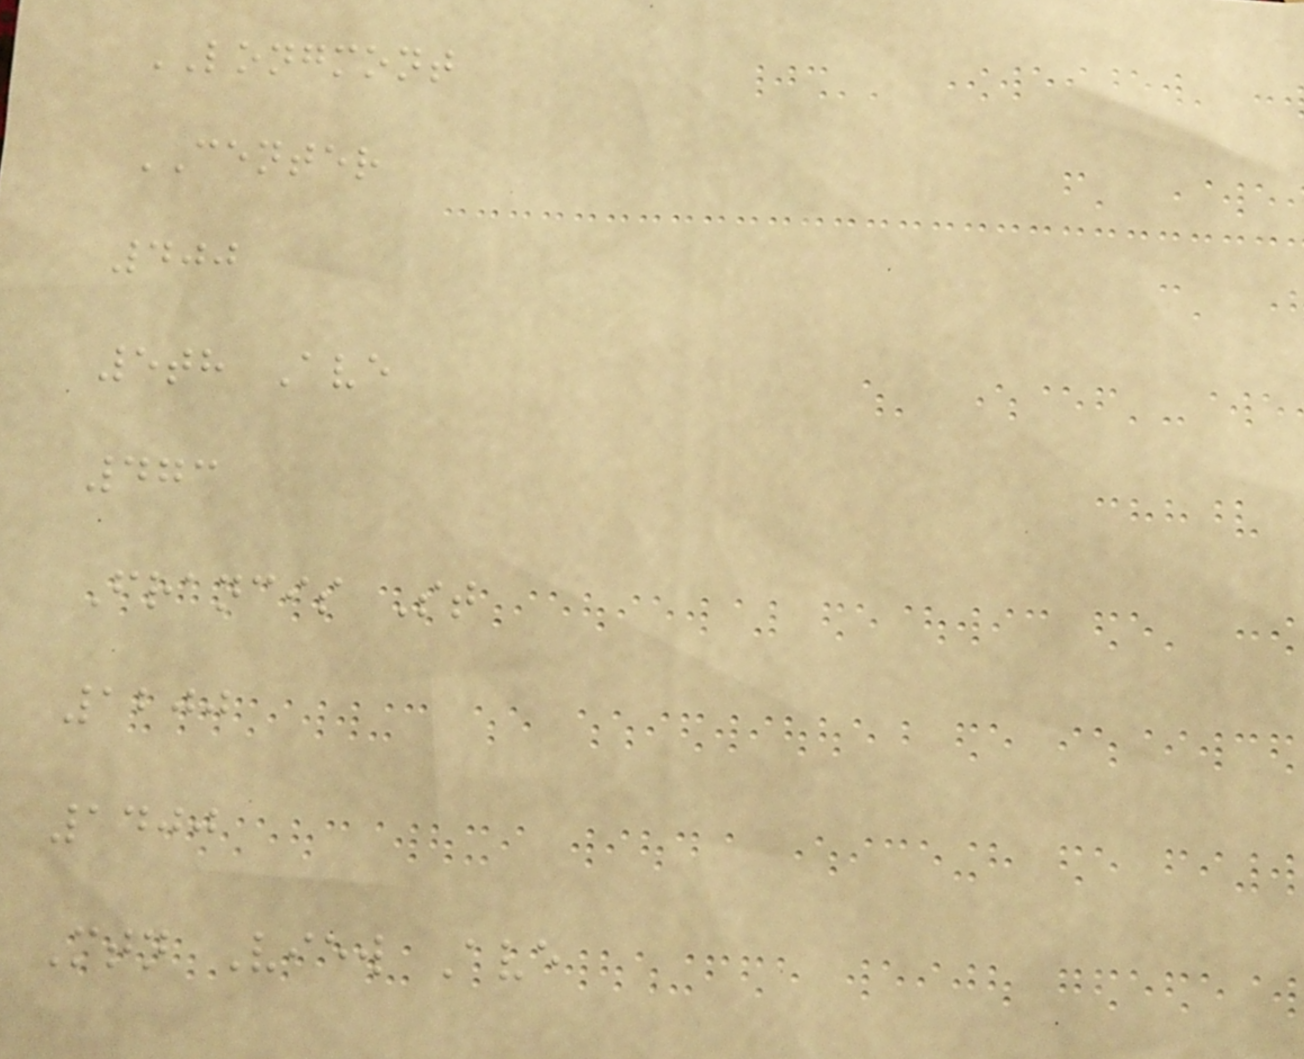LONGMONT
CENTER
400
5th Ave
473
Francis St
1200
1400
Mtn View Ave
